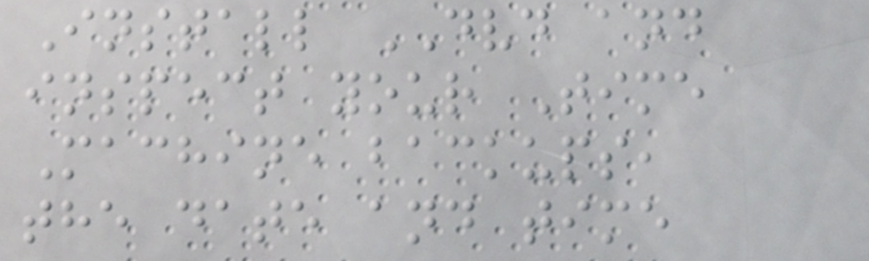Install DVD and
inspect your Time
Machine backups,
the date and time
